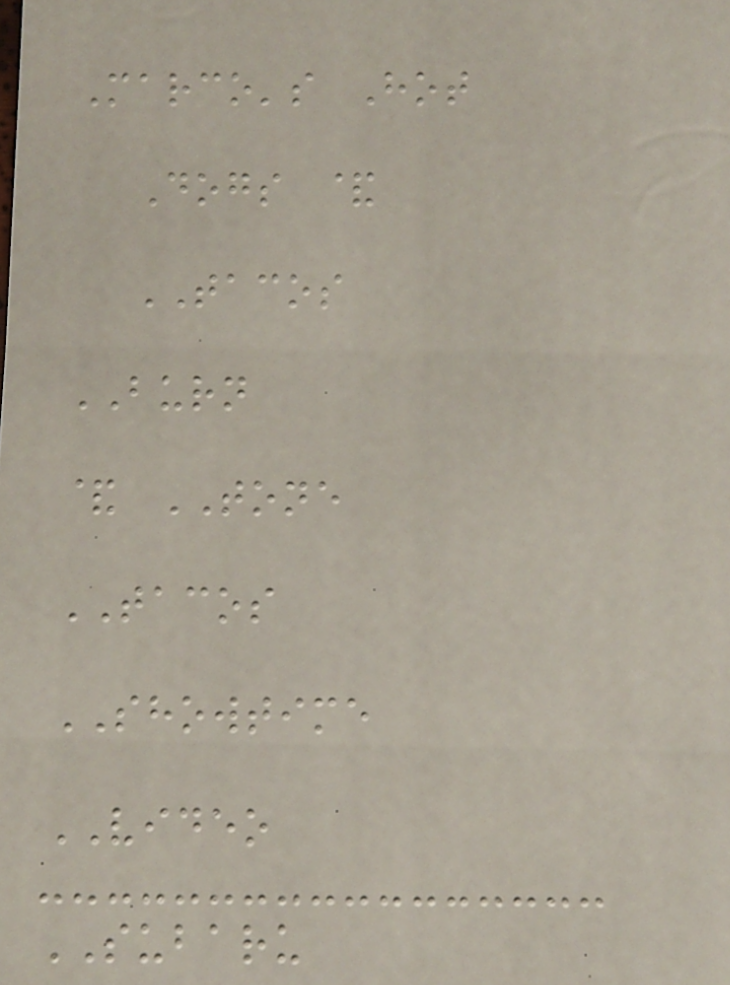Marco's Hot
Dogs &
TACOS
BURN
& TONE
TACOS
SHOWTIME
VIDEO
SUBARU
